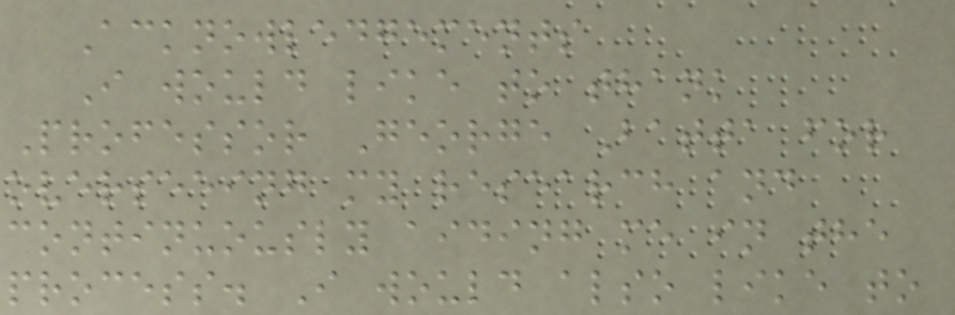Acknowledgements
I would like to thank
Professor George Batta for
overseeing my research and
continuously aiding me in the
process. I would also like to
